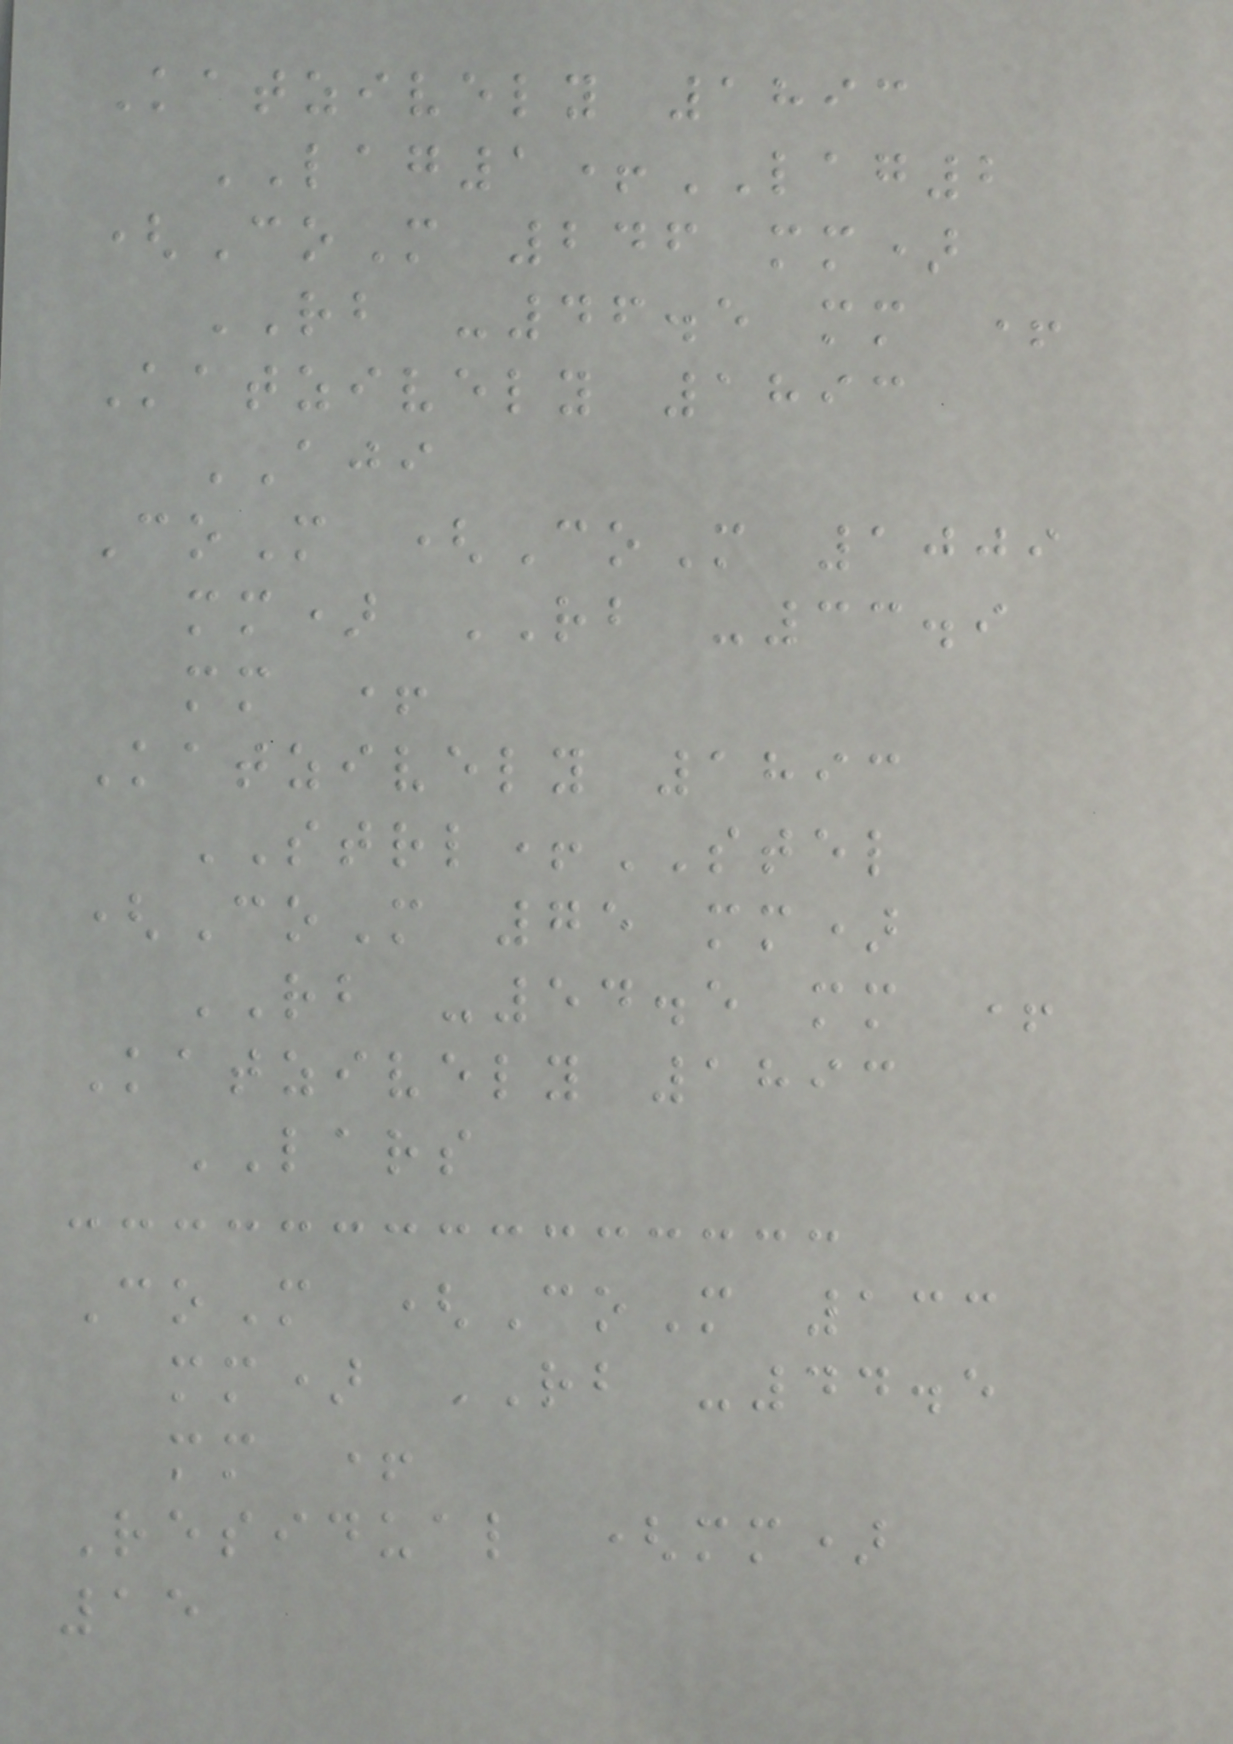Katzively 1893
LAG1+LAG2
(CoM 246 mm)
RB -46.5 mm +
Katzively 1893
AJI
CoM (CoM 1009
mm) RB -33.9
mm +
Katzively 1893
STRL+STEL
(CoM 75 mm)
RB -54.5 mm +
Katzively 1893
LARS
CoM (CoM 133
mm) RB -44.5
mm +
Residual (mm)
15
